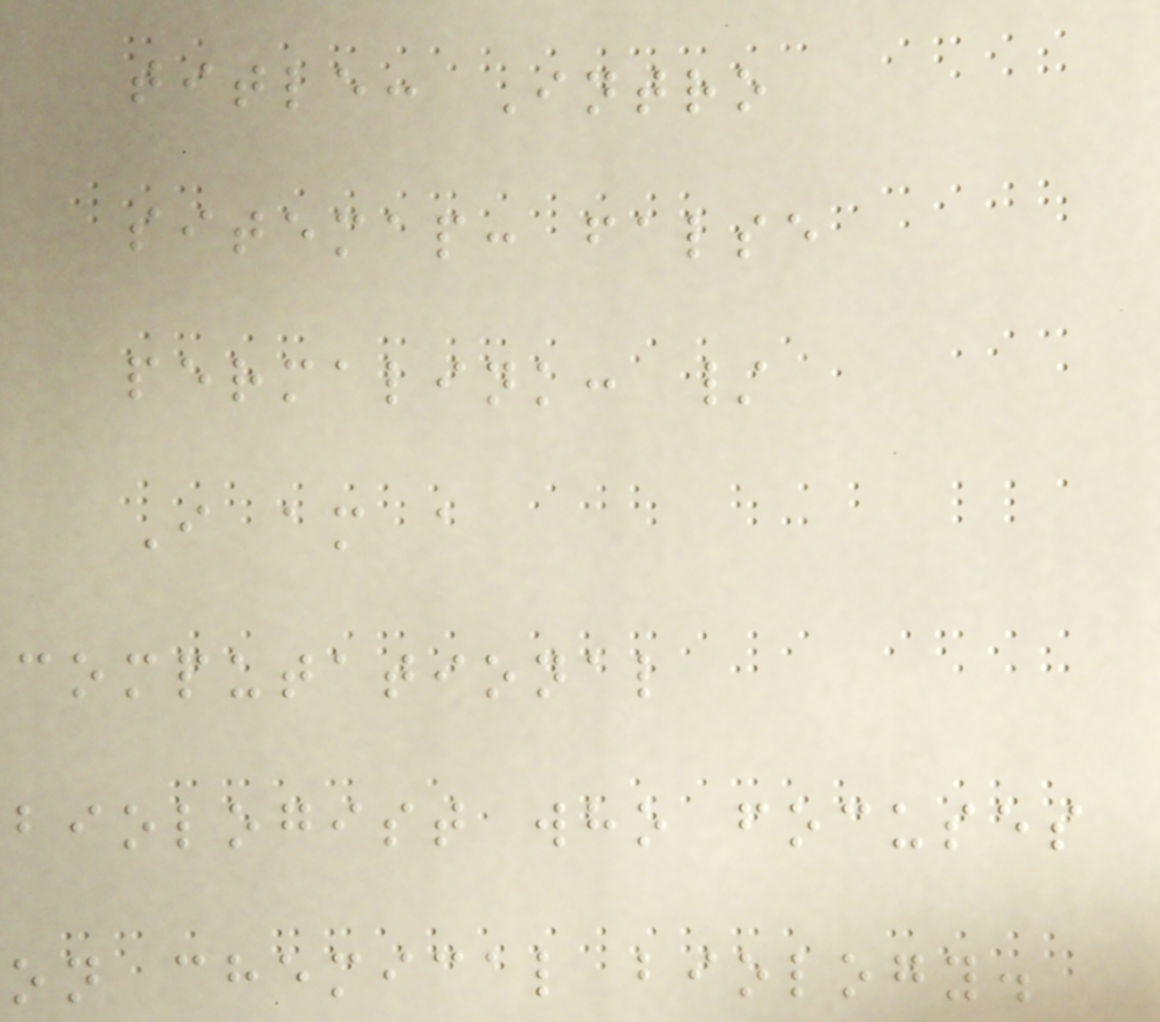title: Intro
sitemap: false
permalink: /
I am a
computational
biologist who focuses
on chemical biology.
